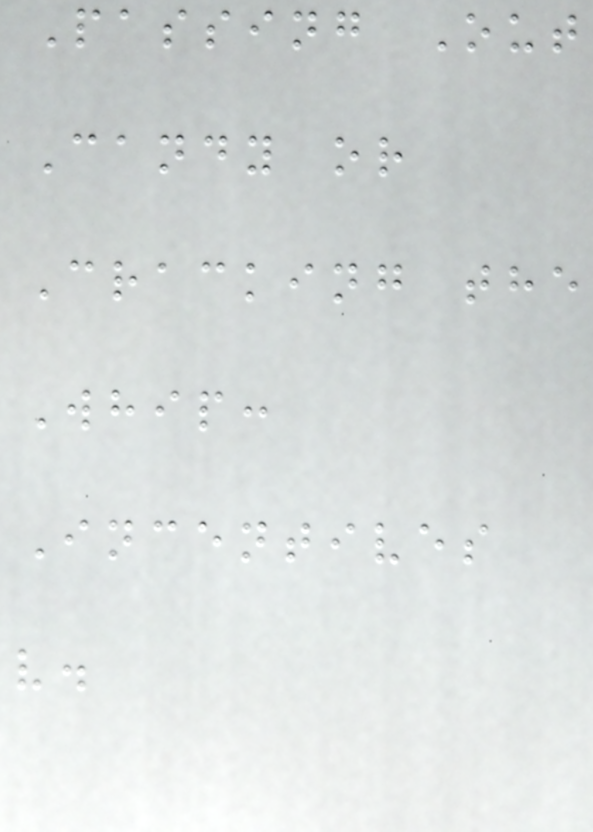Passing Out
Candy or
Cracking the
Whip:
Incentives
v.
